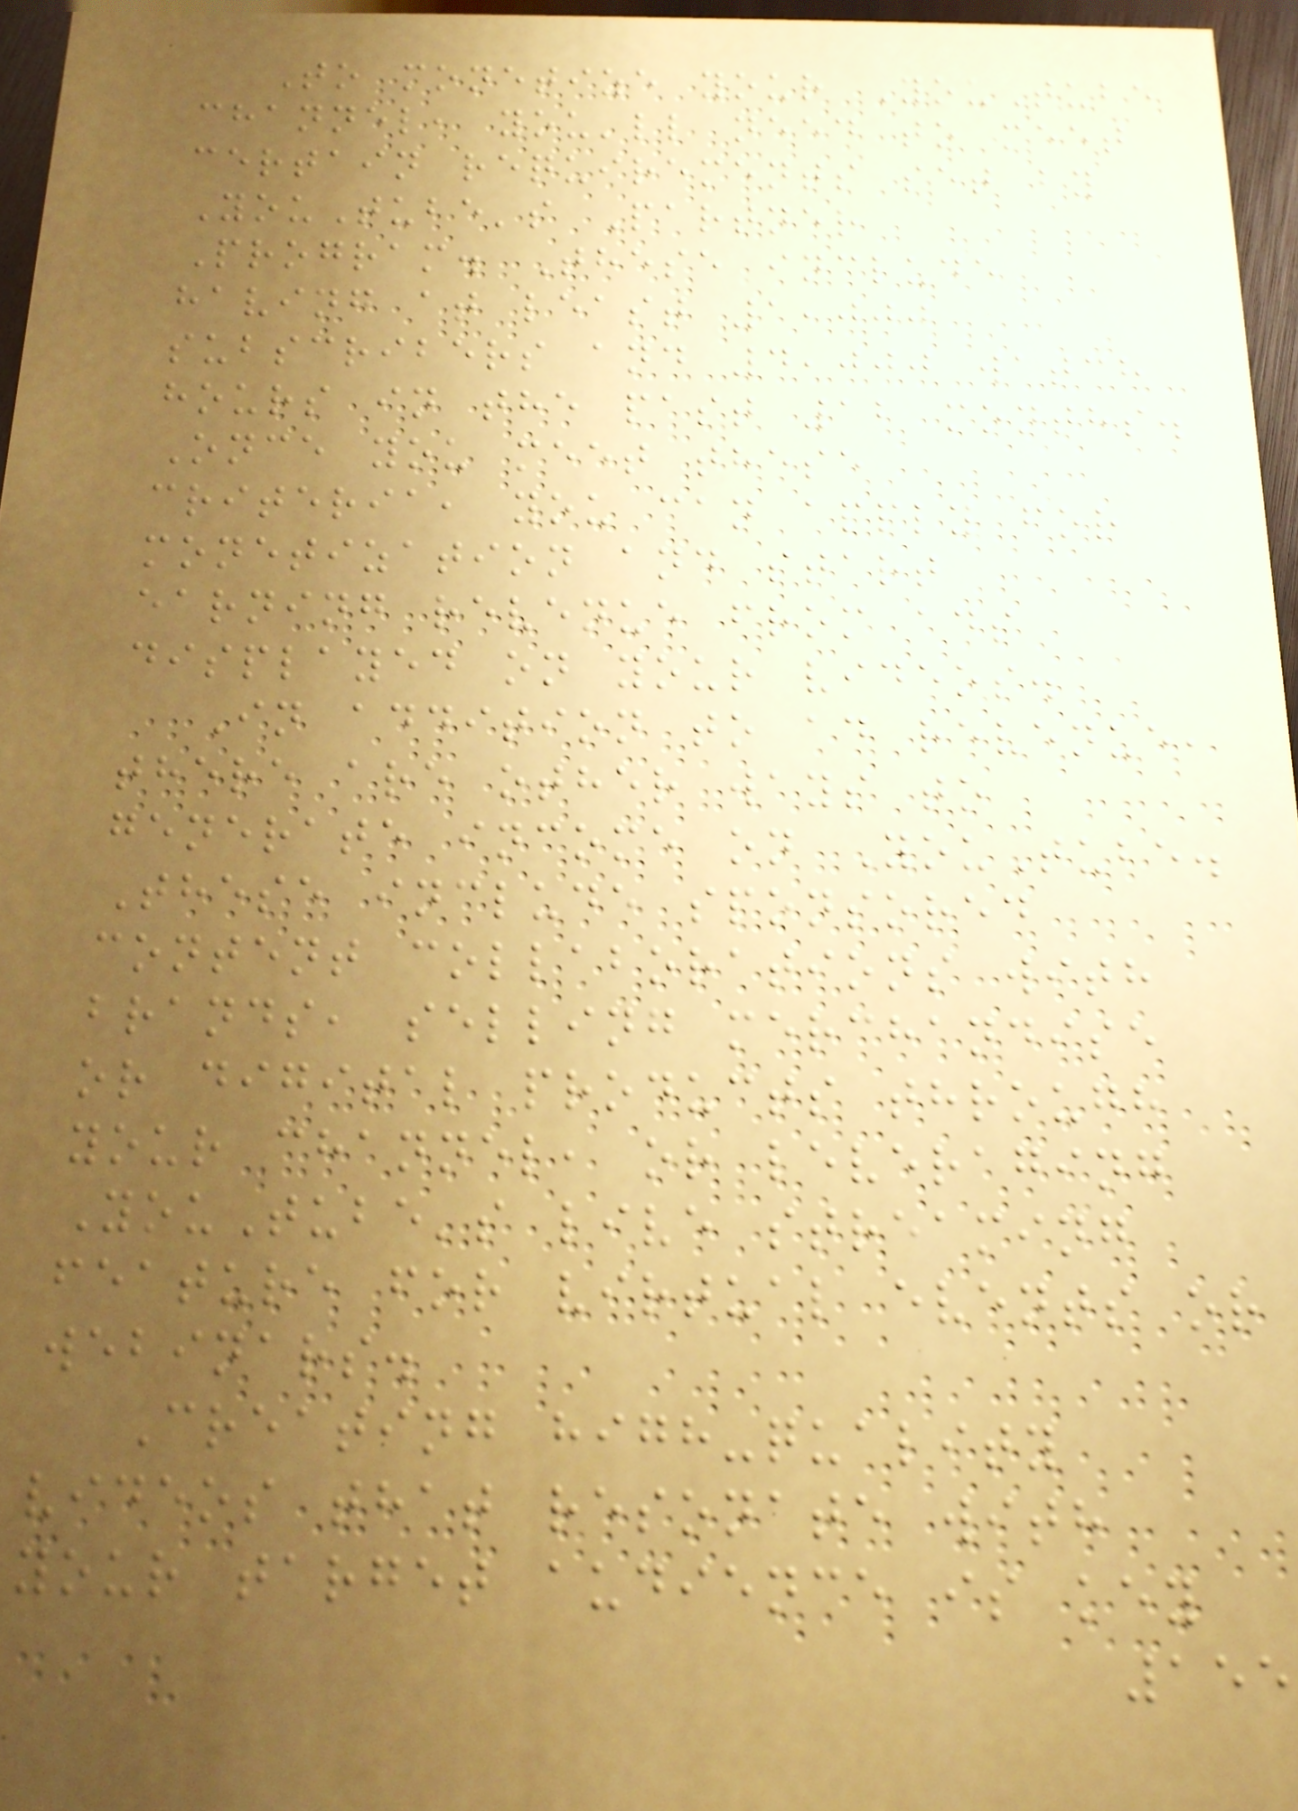To monetize your YouTube
channel, you'll need to meet
certain requirements set by
YouTube's Partner
Program. These include
having at least 1,000
subscribers and 4,000 watch
hours in the past 12 months.
Once you meet these
criteria, you can apply for
monetization and start
earning revenue from ads
displayed on your videos.
In addition to ad revenue,
there are other ways to
generate income on YouTube.
These include sponsored
content collaborations with
brands, selling merchandise
or digital products through
your channel, or leveraging
YouTube's live streaming
feature for virtual events or
webinars.
Creating high-quality
videos that resonate with
your target audience is key
155
